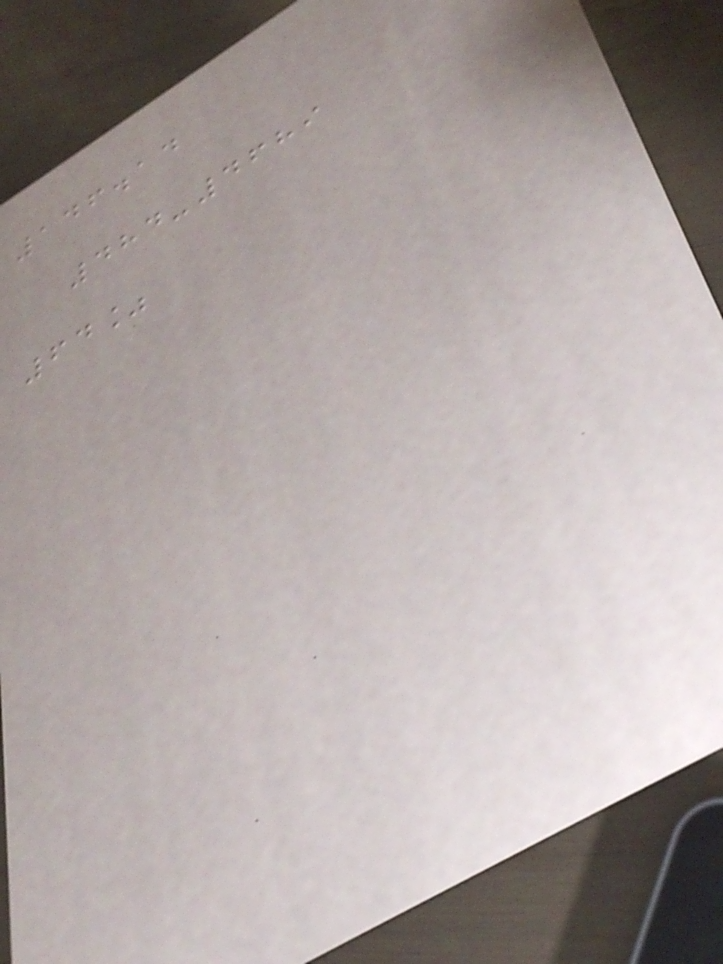146.14
484-4689
64%
